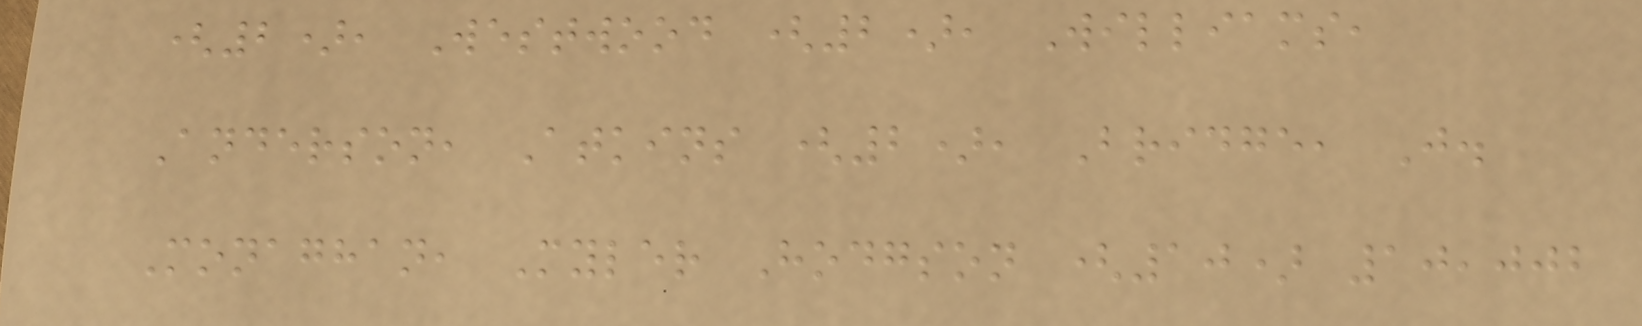(2), Westwood (2), Williams,
Anderson, Atkins (2), Bridge, J.
Monaghan, Myler Hodgson (10) 10,002
